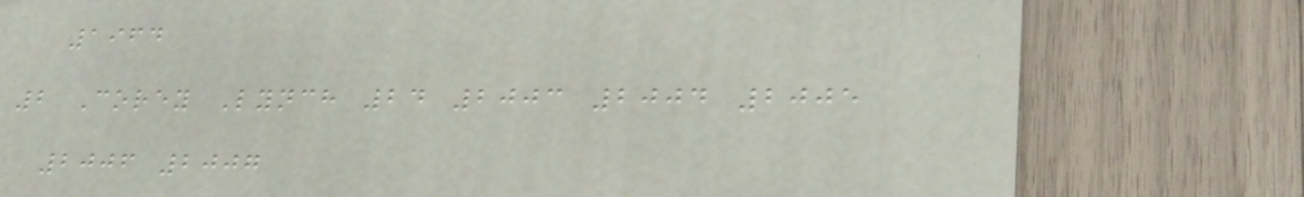1964
2 Corey Lynch 24 2003 2004 2005
2006 2007
